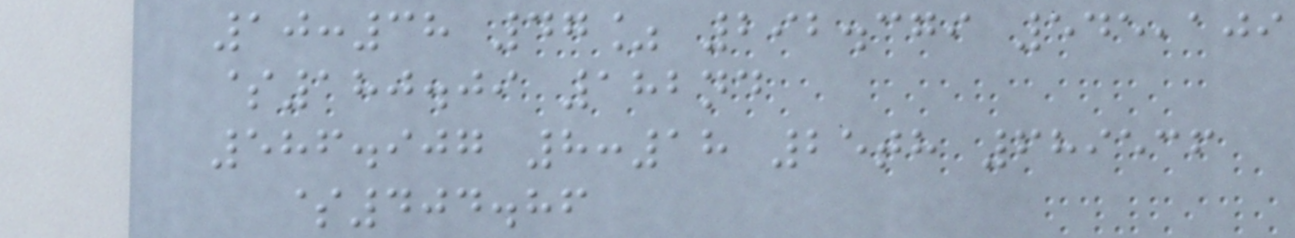10:38 47% 292.379 545,109
$180.09 182nd
586.907 8:18 25th 689536
$404.86
